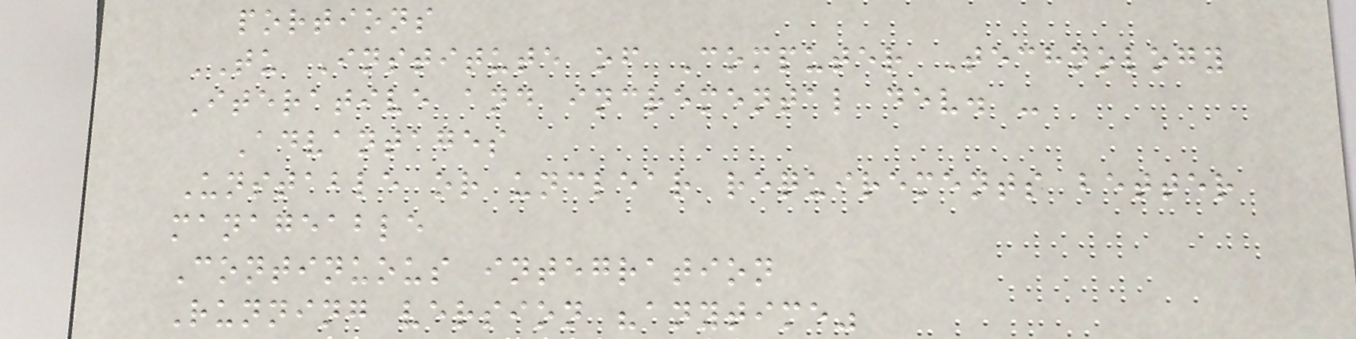portions
TU Institute of Computer Technology
Iterative and incremental dev. -
Advantages
Unstable or unclear requirements better
manageable
Continuous integration
Running version "anytime"
